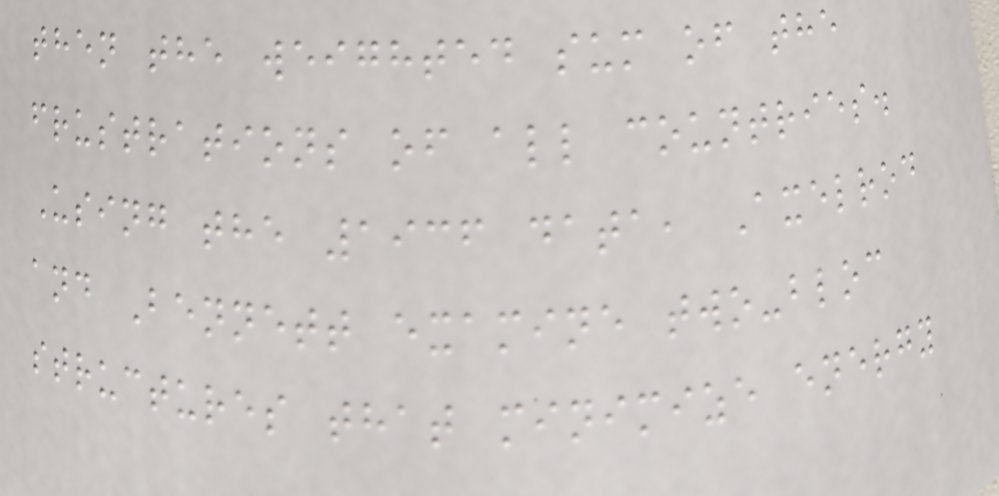then the weighted sum of the
frustrations of all countries.
Using the 1936 data, Axelrod
and Bennett examine two-bloc
structures that minimize energy
